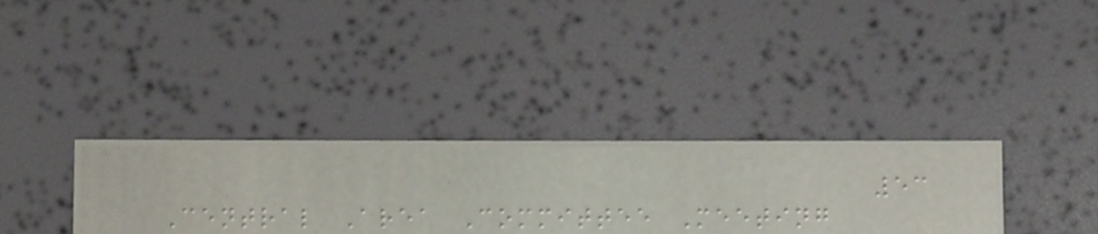53
Central Area Committee Meeting
